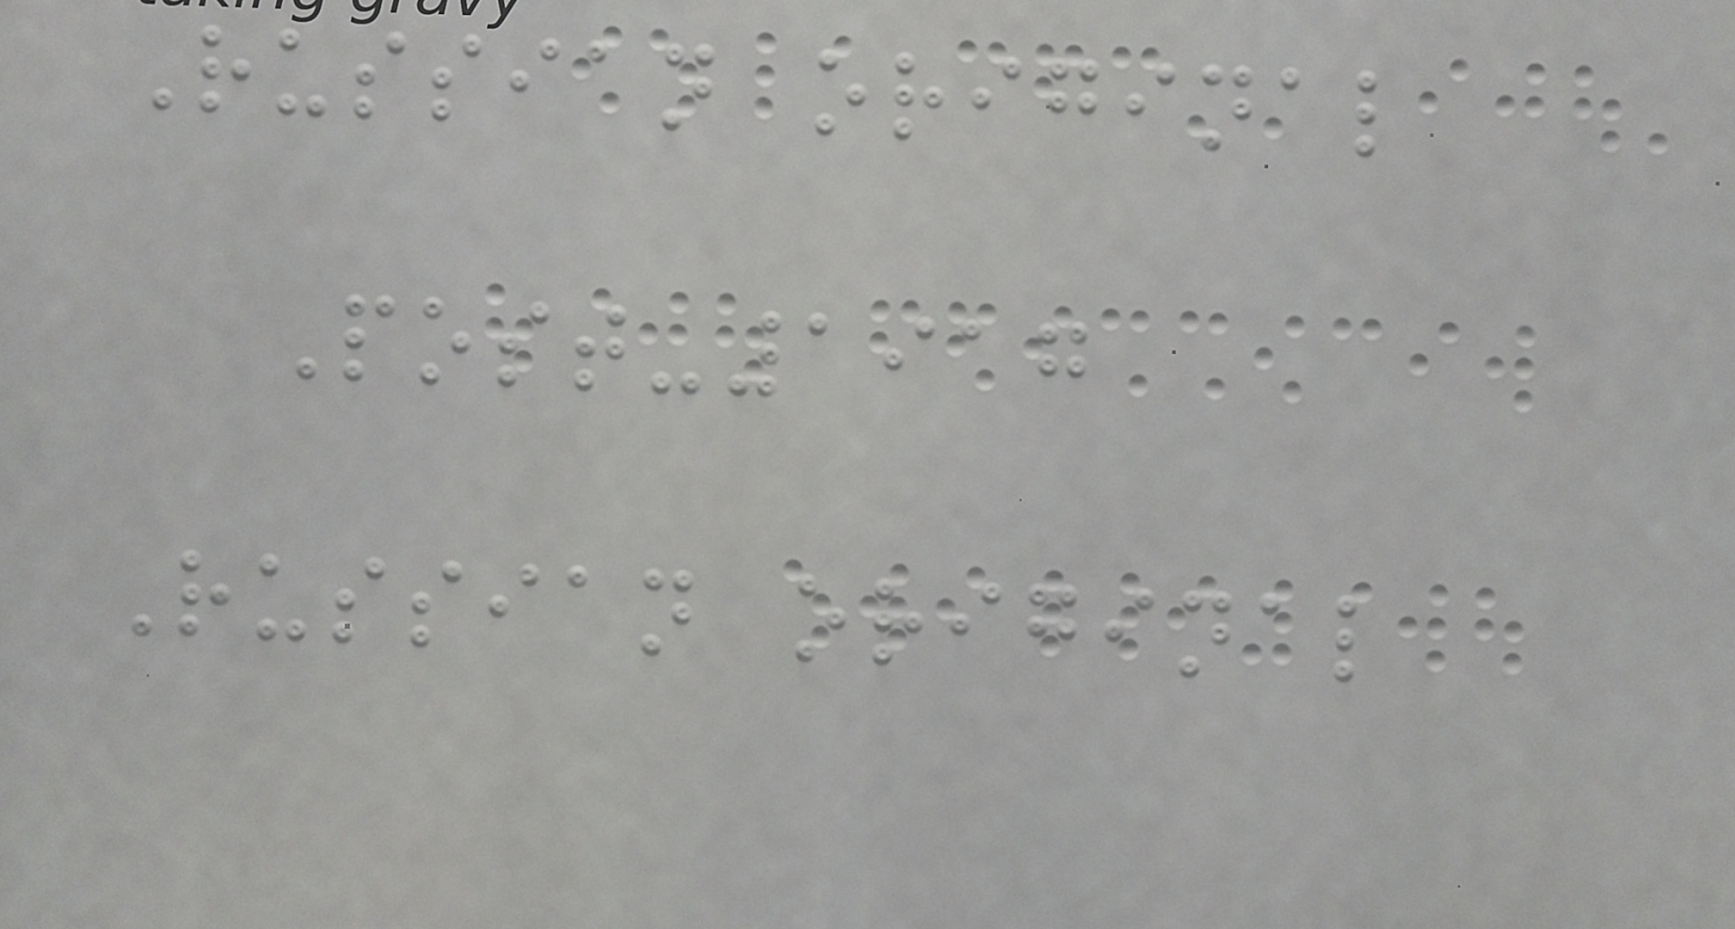Russian original
Post-1917
Russian original
